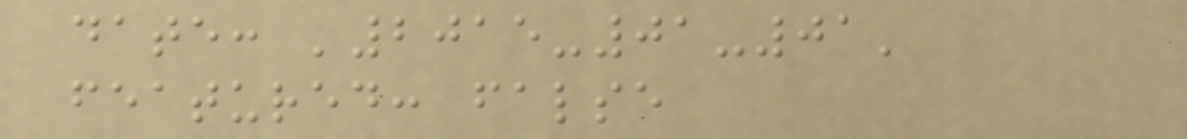date: '2015-01-01'
featured: false
